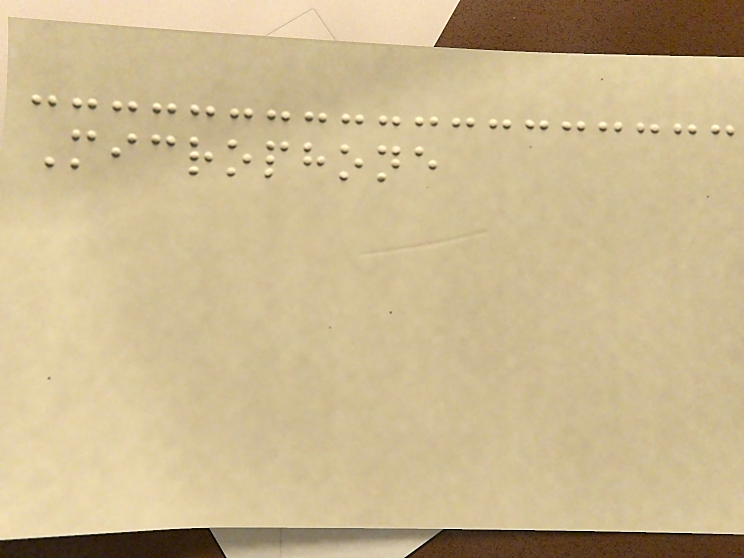Microphone
